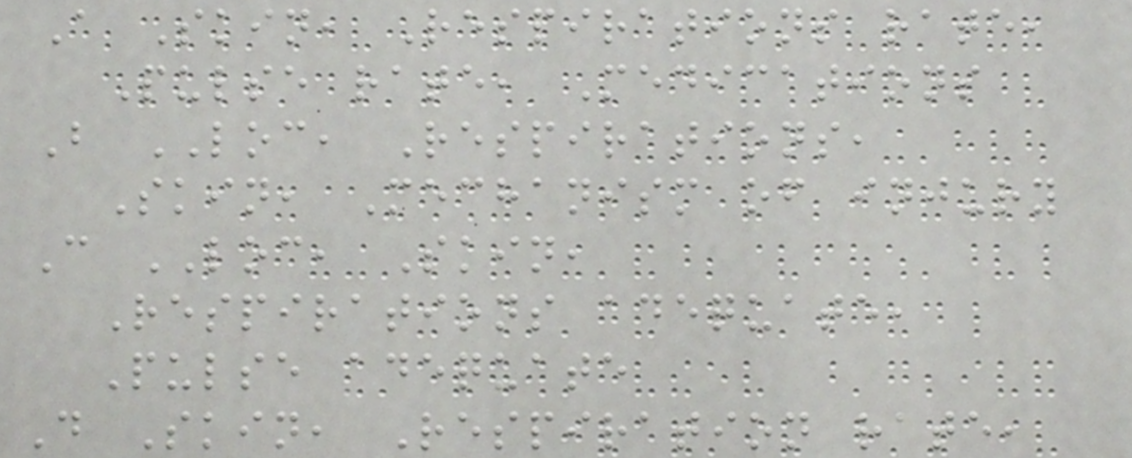A Skin, Respirations rate,
Pulse rate, Medications
B LOC, Respirations,
Skin, Mechanism of injury
C LOC, Skin,
Respirations adequate,
Pulse adequate
D Skin, Respiration rate,
